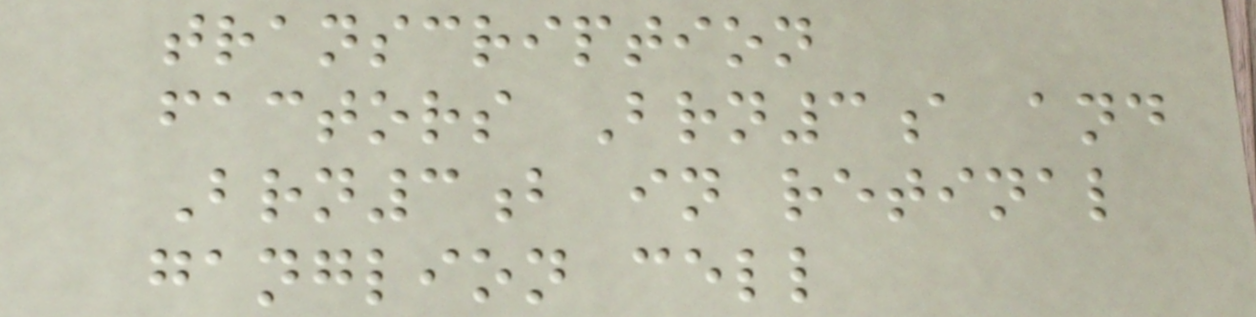transcription
factors Brn3a and
Brn3b in retinal
ganglion cell
